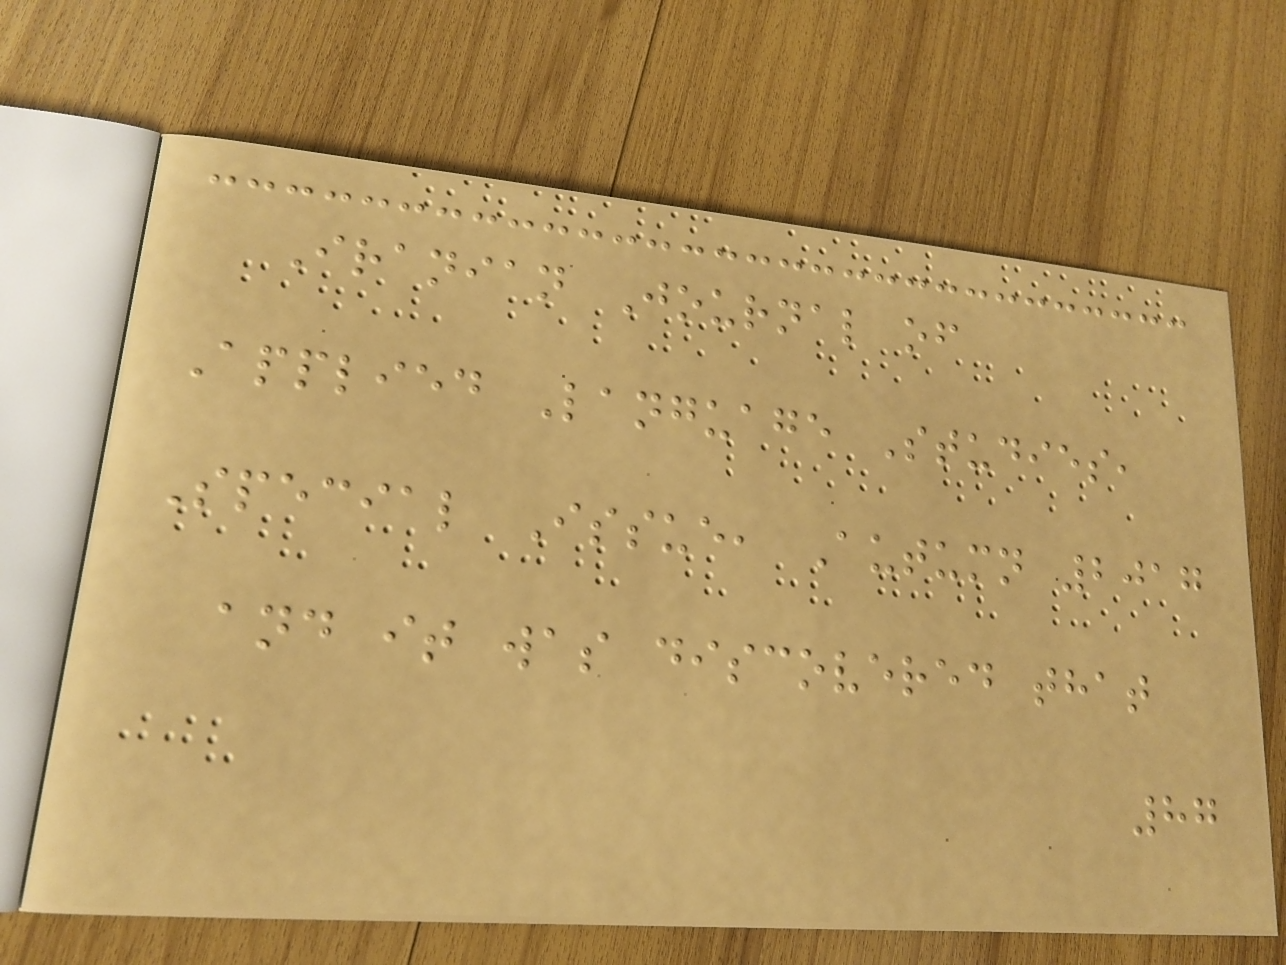Iranian Journal of
Applied Language Studies,
Special Issue, Autumn 2017
and it was discovered that
87
